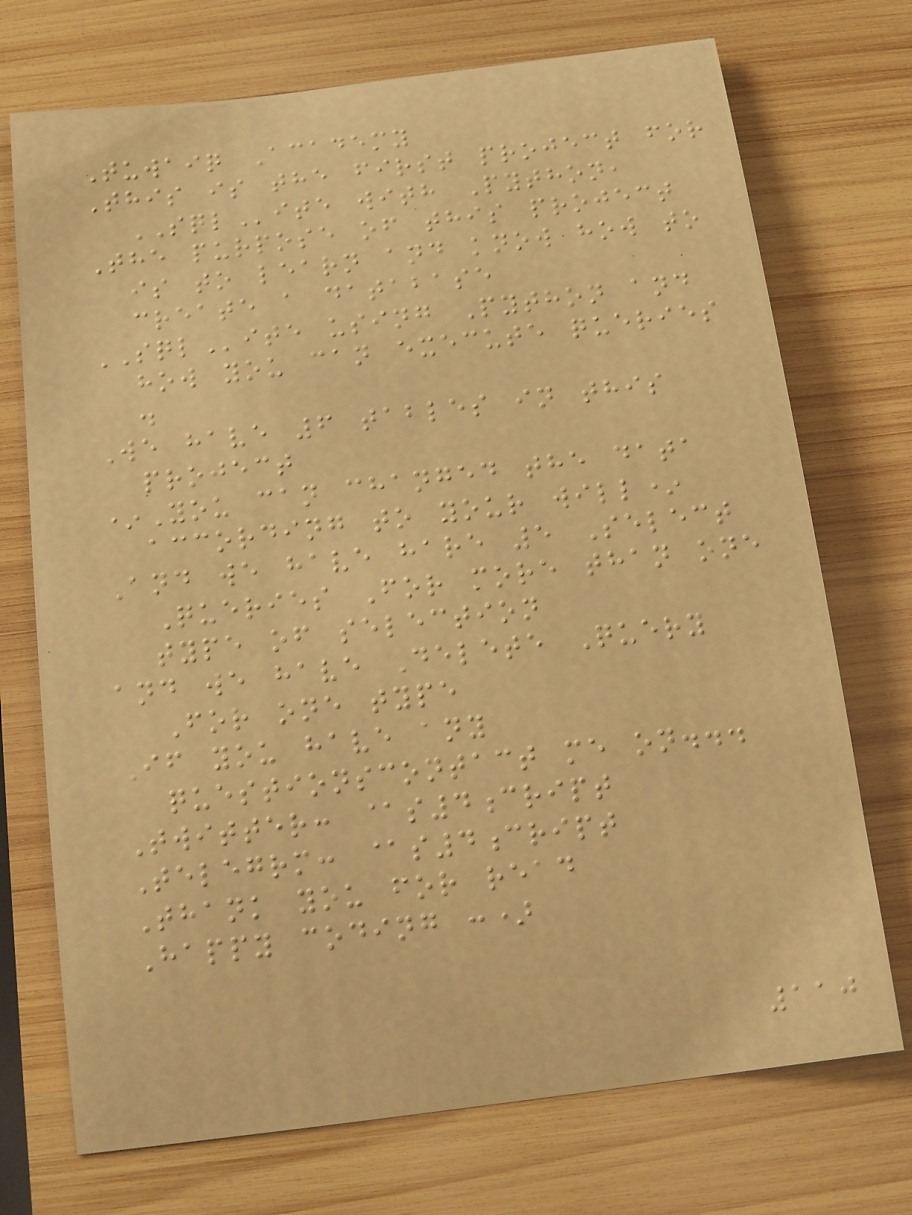Tuwaiq Academy
This is the first project for
SQLite with Python,
The purpose of this project
is to learn and know how to
create a database
SQLite using Python and
how you can execute queries
.
We have 6 tables in this
project
*You can changed the data
according to your will*
And we have hare 5 Select
Queries For more than one
type of selection
and we have Delete Query
For one type
If you have any
questionscontact me on...
Twitter: @s4cript
Telegrm: @s4cript
Thank you for read
Happy coding :)
110
